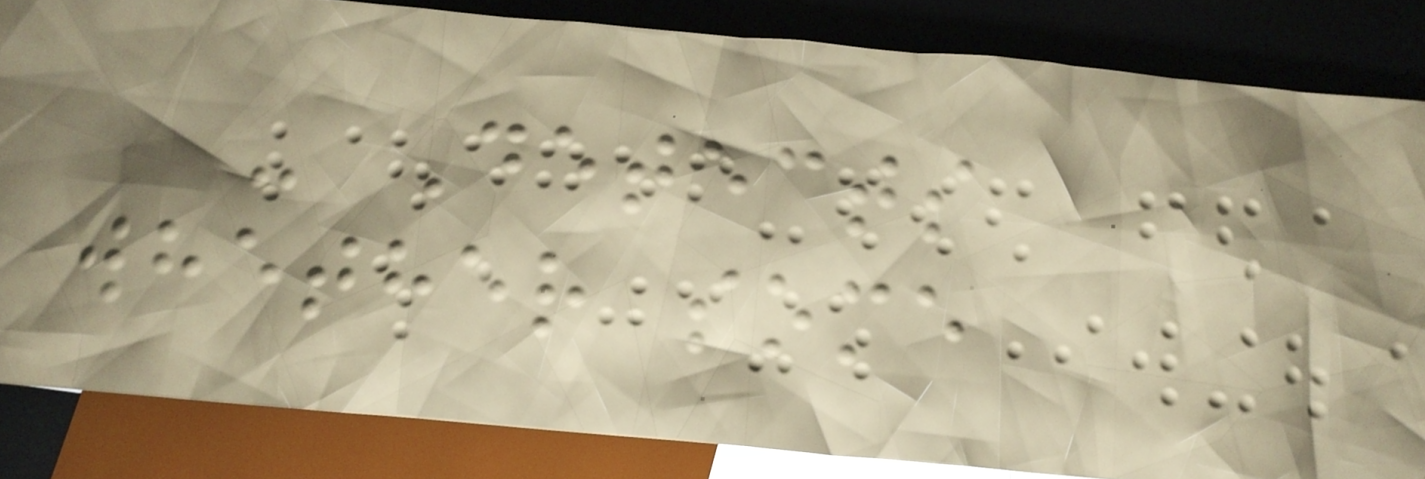- Detects
whether some
